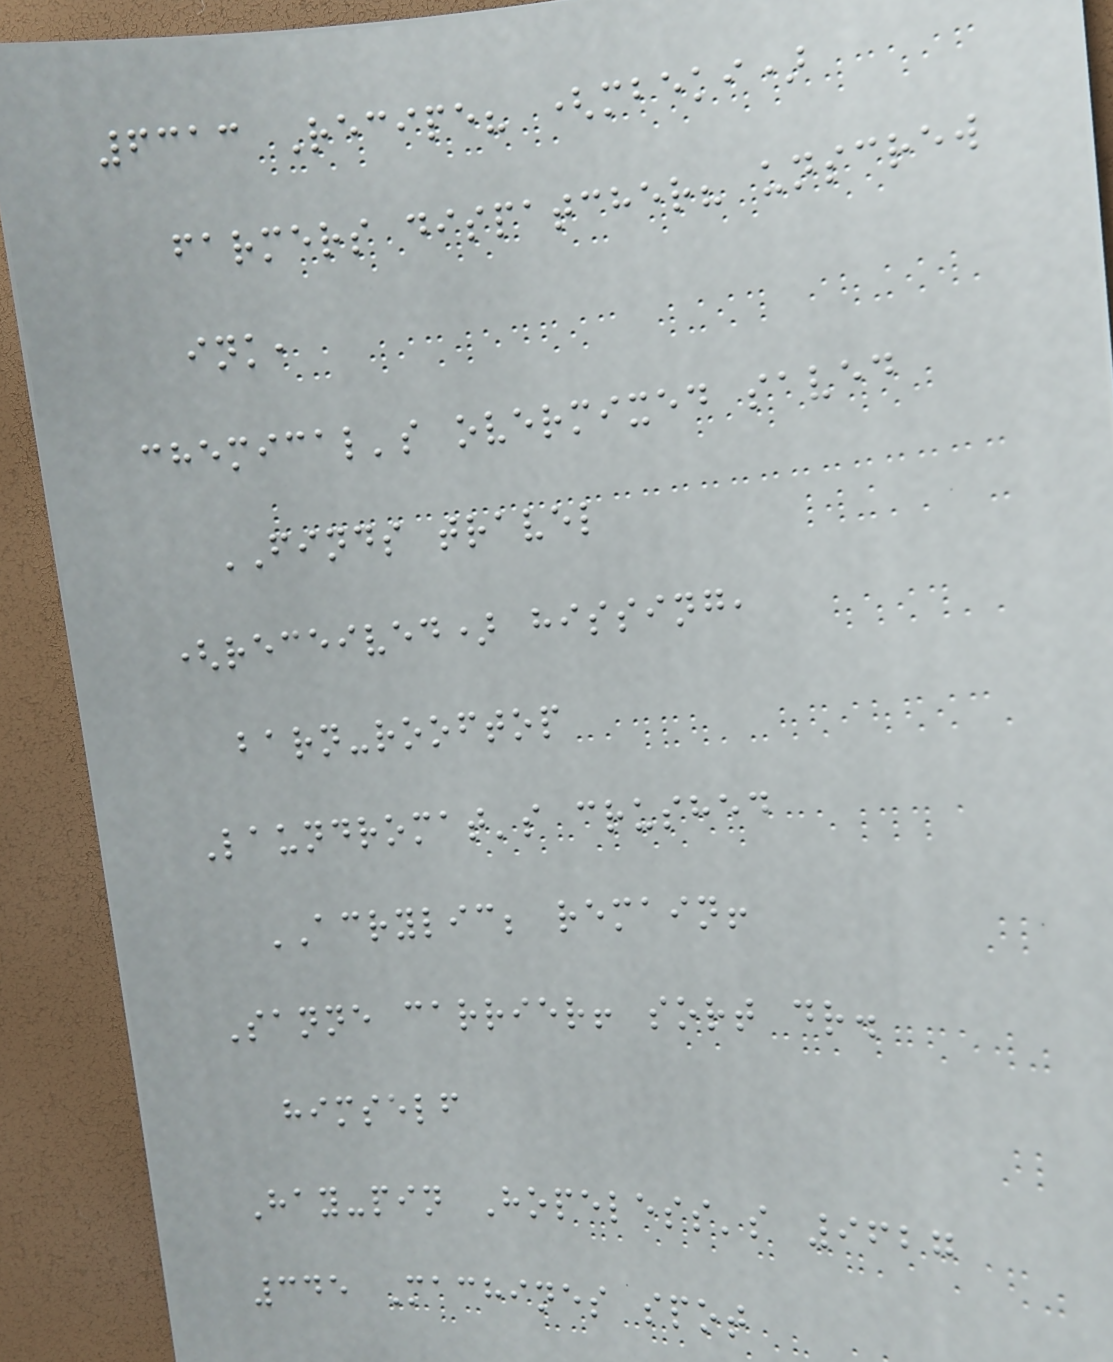6313 Recipe? (mbeki)
farmers dispatcher? unscrew
ink,
chemical's overmixed saved
FINDS travel
(received) hissing,
barn-rooftop
Laundromat's crushed
ACRYLIC; remain!
Sanne carrier! sort dr.
himself
Hay-pin Hopeless's 9627
345 Machines spot
